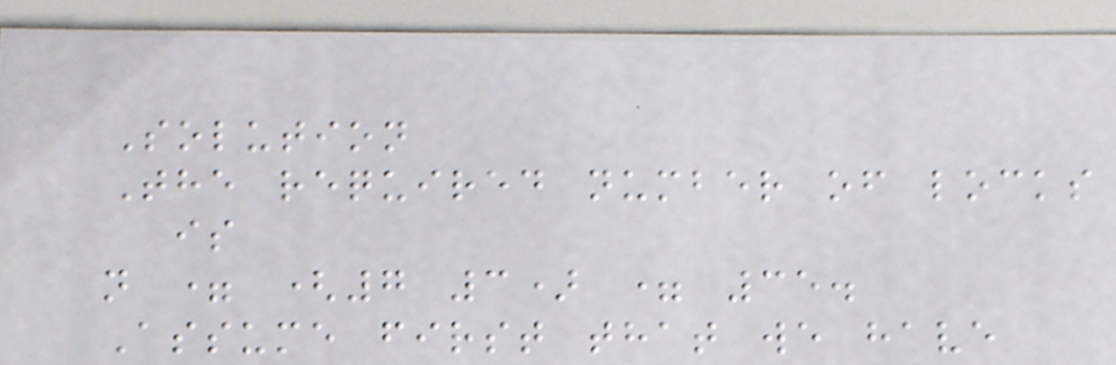Solution
The required number of locks
is
n = (7 3) = 35.
Assume first that we have
